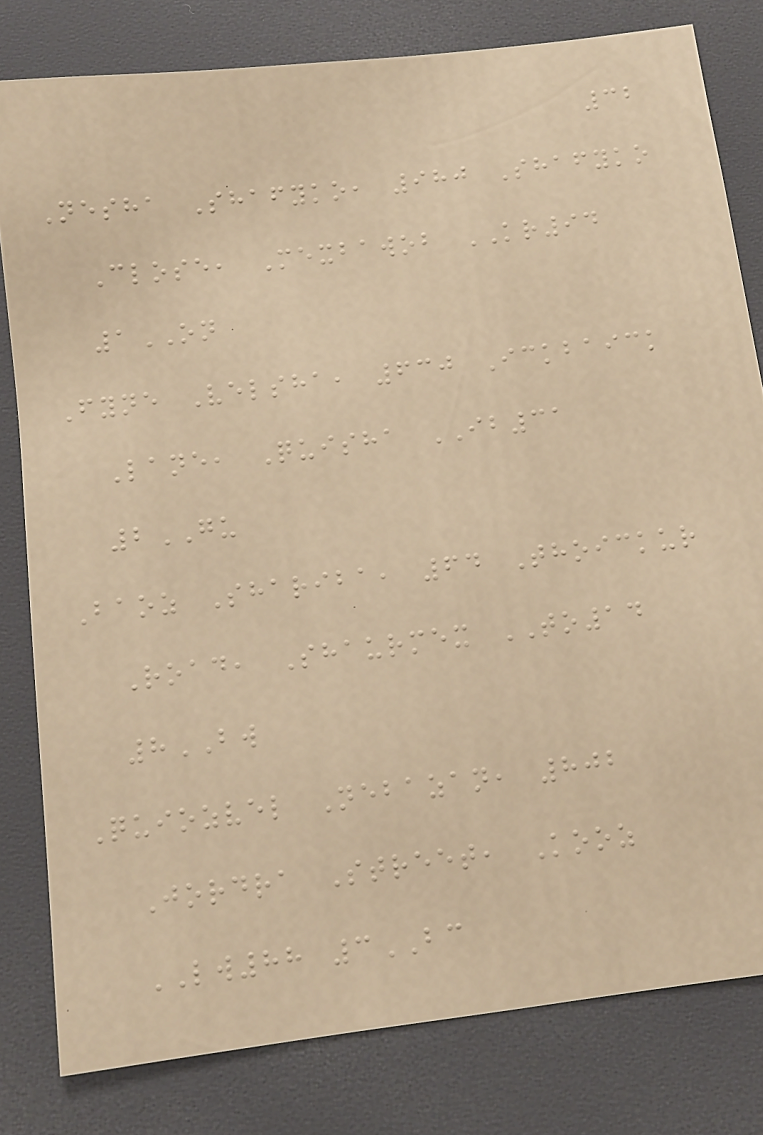32
Nesha Shafyko, 980 Shafyko
Close, Mexbawob KR94
1ON
Fyne Velsha, 630 Ickbaick
Lane, Quisha IB31
2GU
Baoz Shariba, 64 Thoickur
Road, Shaurmex TO14
8BW
Quiozvel Nebazan, 802
Jordra Street, Kooz
LW88 3BC
